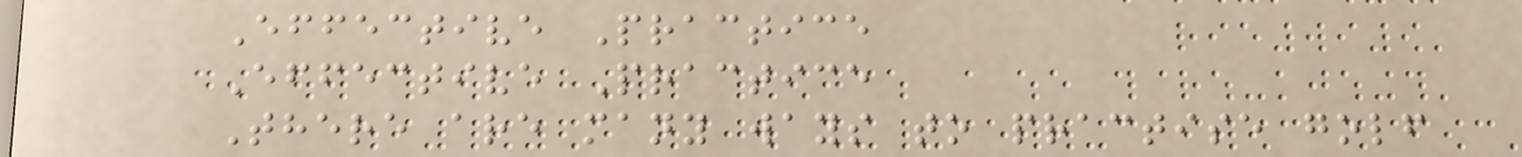Effective Practice
Effective Practice
There are many ways to practise golf
